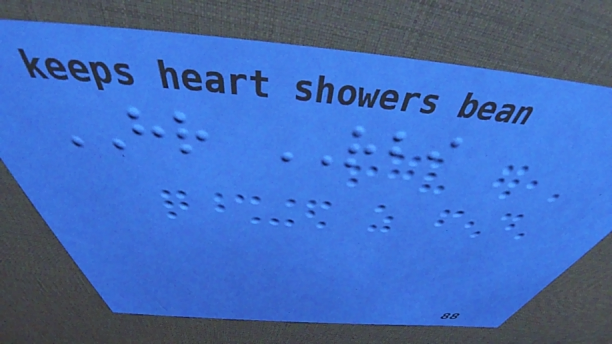HR RBI
